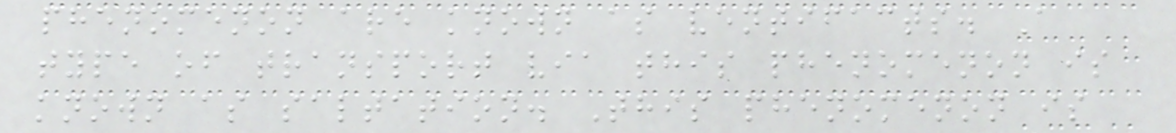phenomenon are known as ventifacts. A
type of transport via this phenomenon is
known as saltation. This phenomenon is
